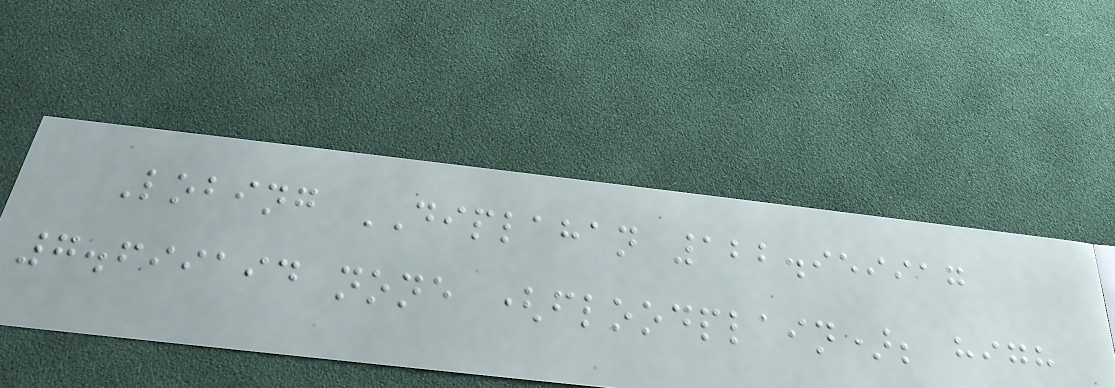Lobing DIPLAHAN 122.959917
7.699194 none (floodplain); high
